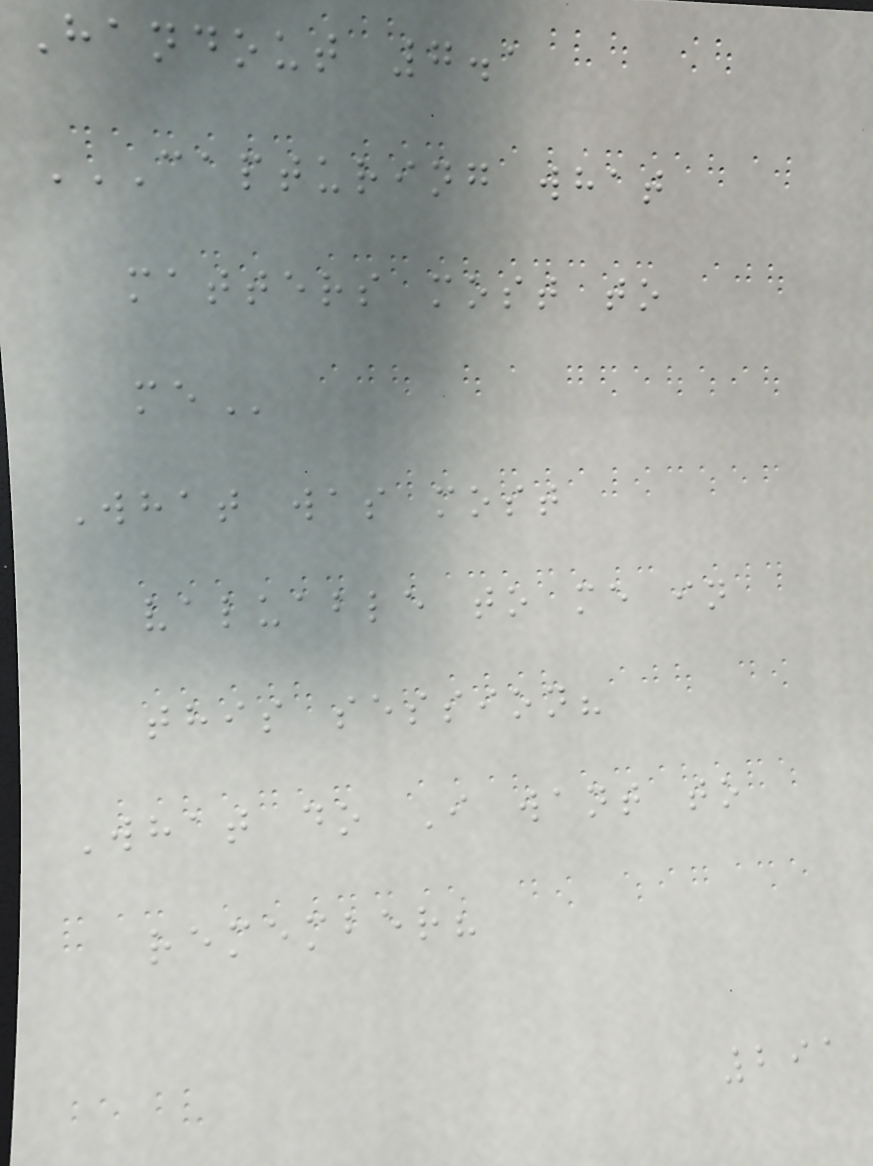Handout 7.1
CAPTURING WHAT
MATTERS MOST TO
ME
What was most
valuable to me in
this session?
What do I want to
remember?
291
